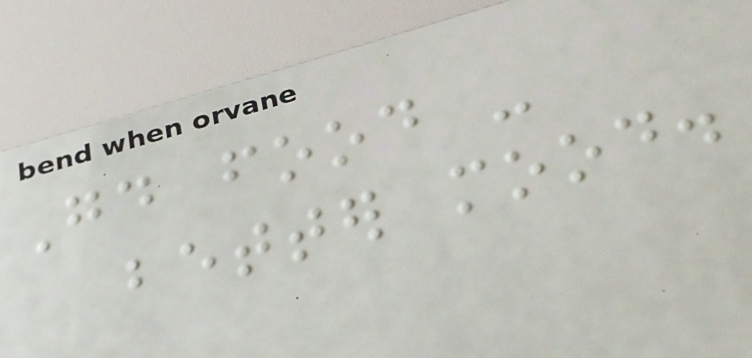Good food -
better mood.
